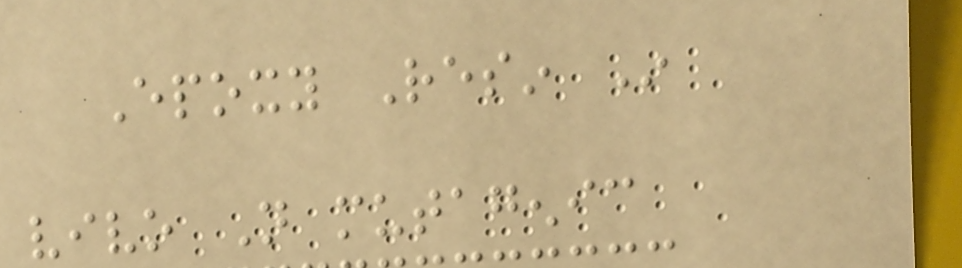Epoxy Resin In
vivo Not mutagenic
